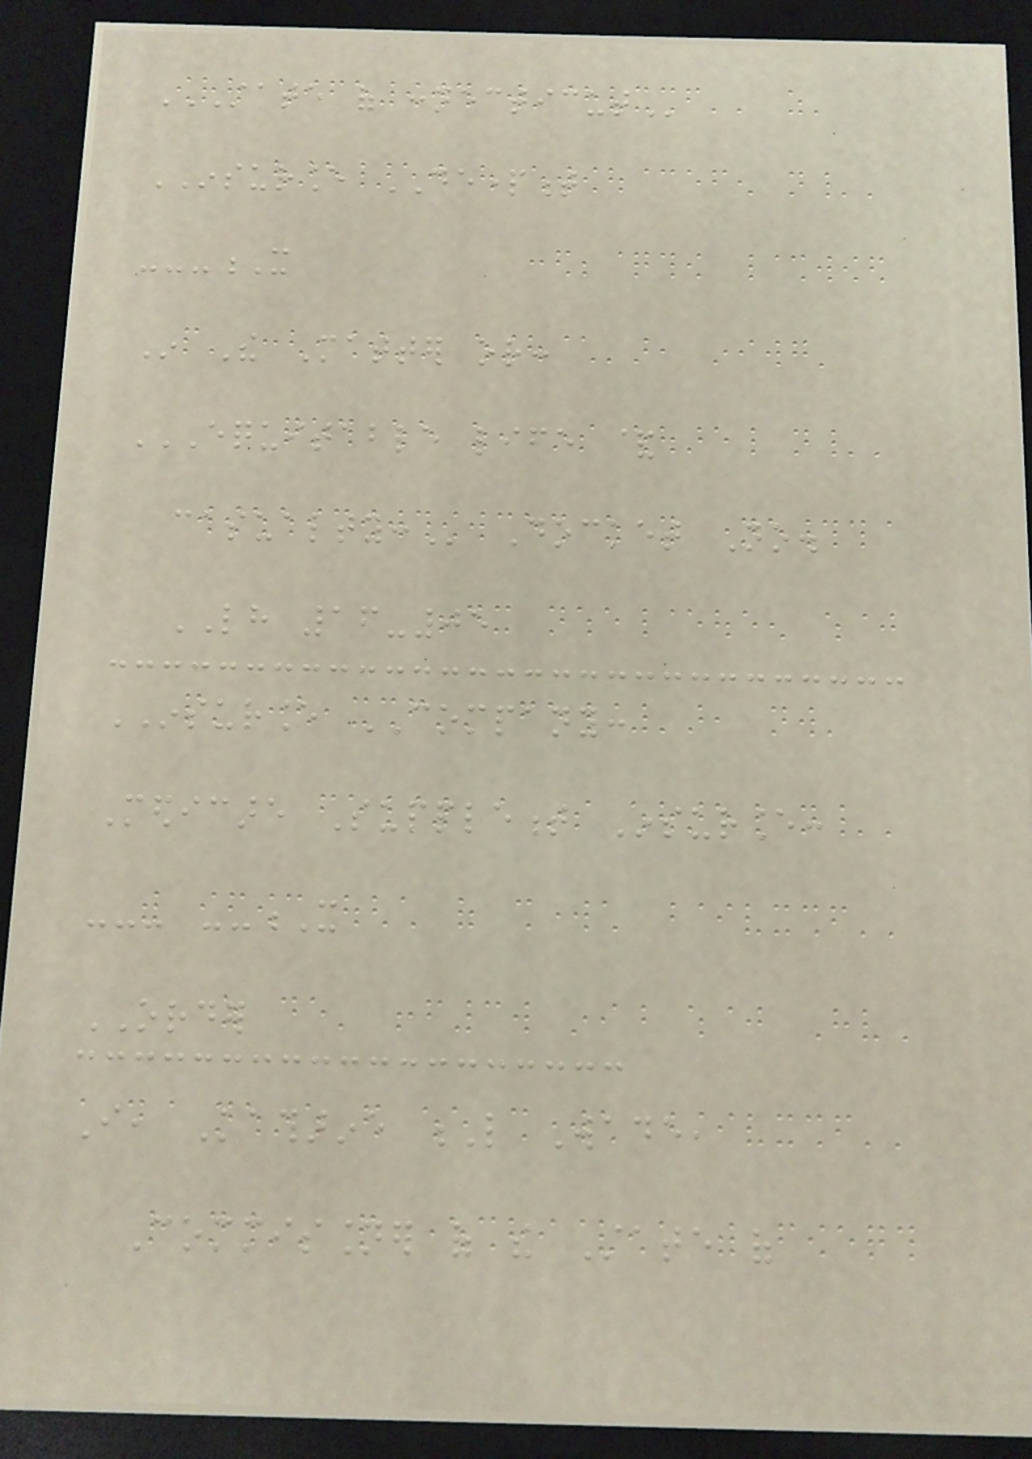STATE OF CONNECTICUT
INSURANCE DEPARTMENT
---X
In The Matter or:
EQUITABLE LIFE &
CASUALTY: Docket No.
LH 16-05
INSURANCE COMPANY:
Medicare Supplement Insurance:
--- --X
ORDER
I, Katharine L Wade,
Commissioner of the State of
